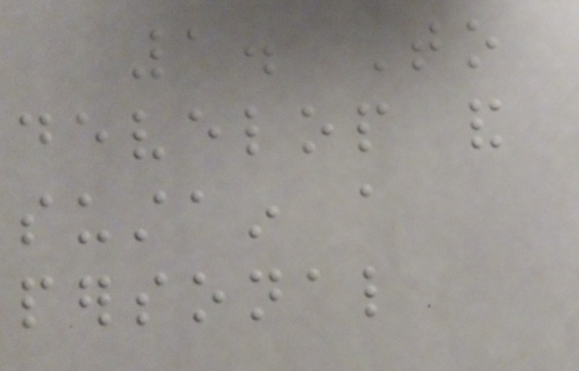1. To
develop and
sustain a
personal
